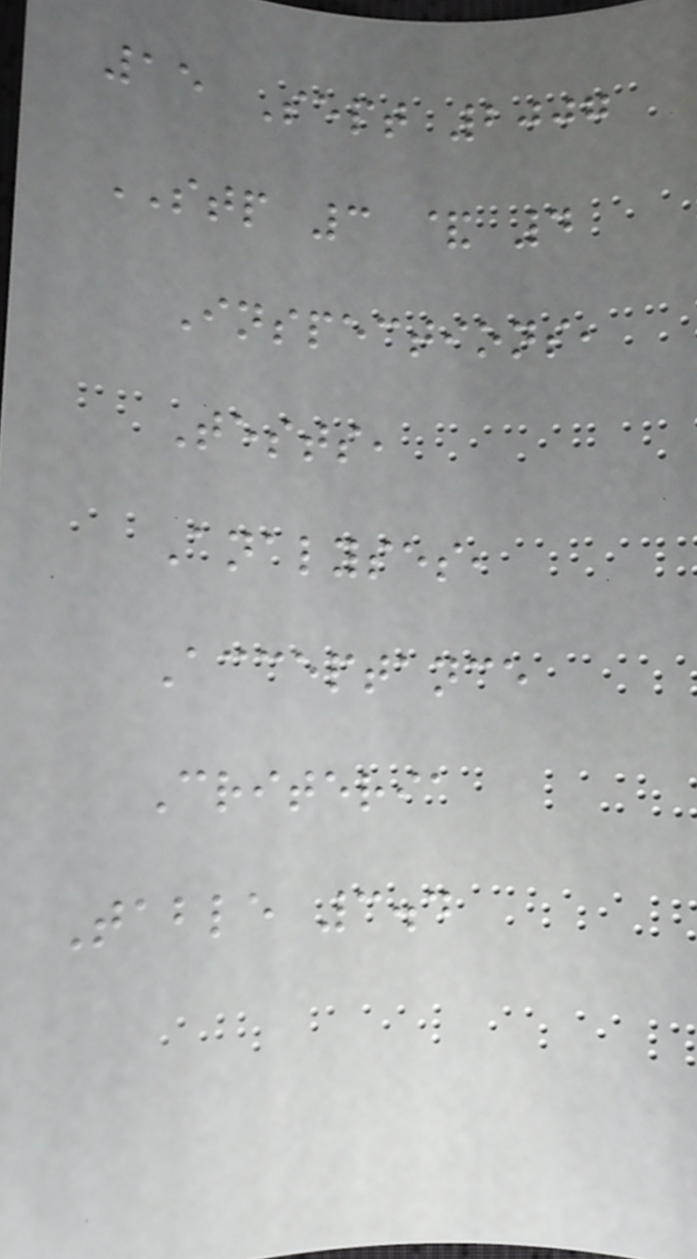15 Sept 2007
STP 3 & 4
Inspections,
Tests,
Analyses,
Acceptance
Criteria
Table 3.4
